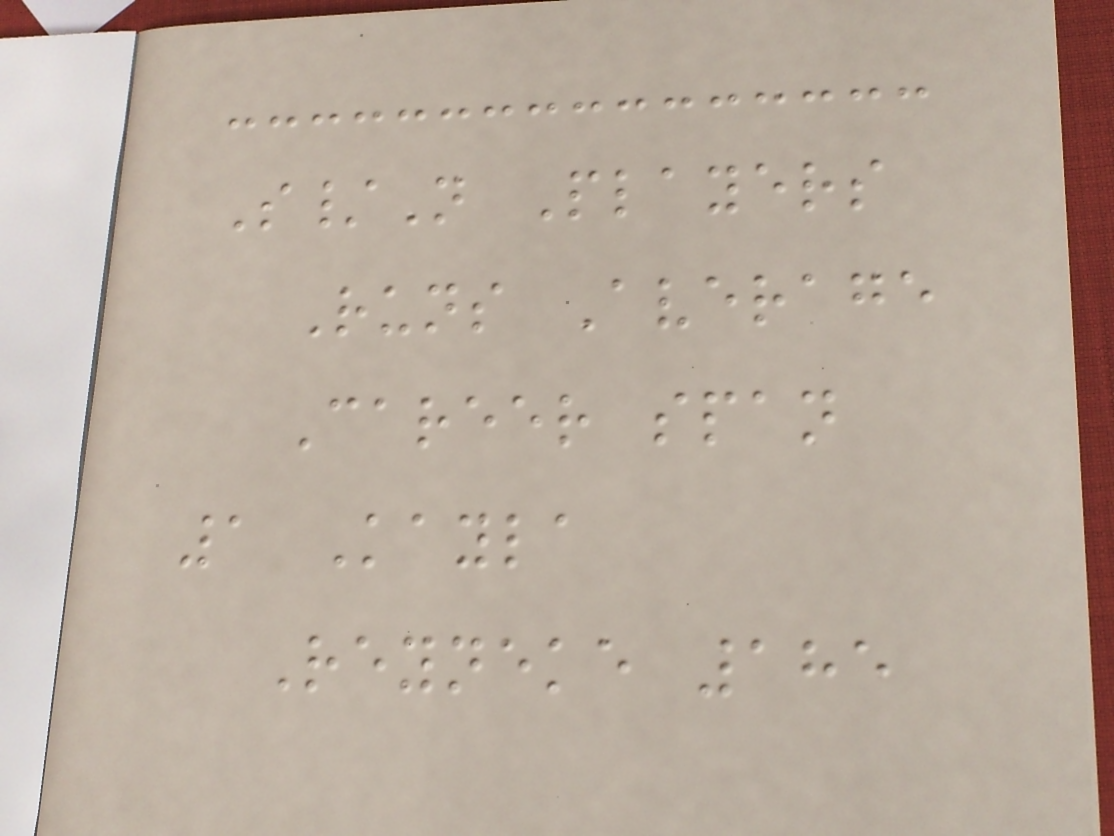S/N Players
Runs Average
Career span
1 Kayla
Reyneke 185
